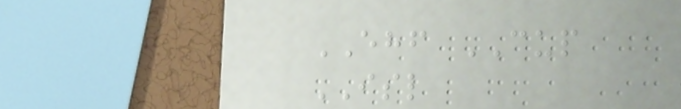EHF CUP
ISL
